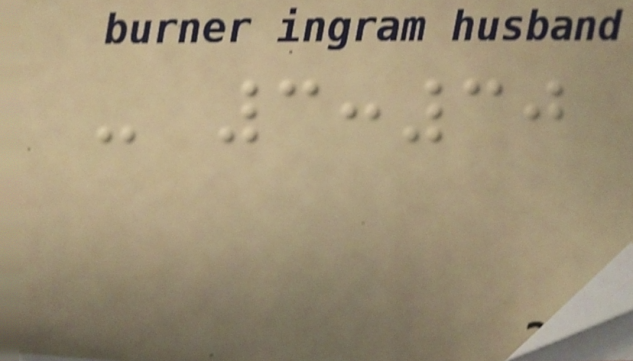- 3:30
